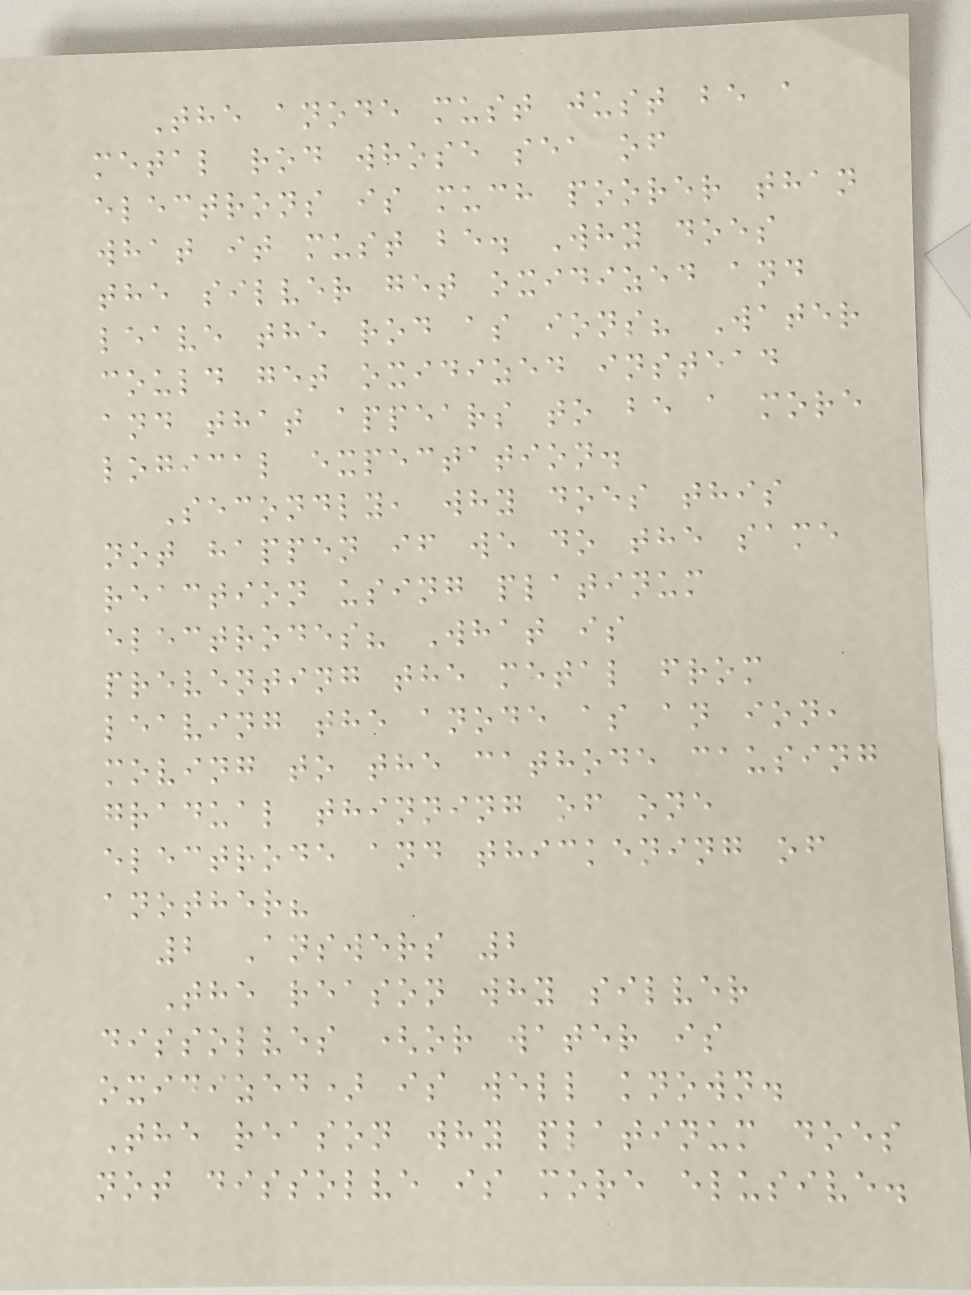The anode must just be a
metal rod whose sea of
electrons is much poorer than
what it must be. Why does
the silver get oxidized and
leave the rod as ions? Water
could get oxidized instead
and that appears to be a more
logical expectation.
Secondly, why does this
not happen if we do the same
reaction using platinum
electrodes? What is
preventing the metal from
leaving the anode as an ion,
moving to the cathode causing
gradual thinning of one
electrode and thickening of
another?
2 Answers 2
The reason why silver
dissolves (or water is
oxidized) is well known.
The reason why platinum does
not dissolve is more elusive.
